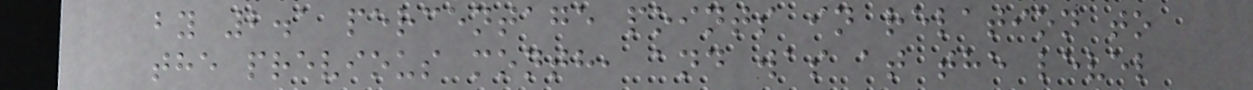by 2.1 percentage points in relation to
the previous month, and was at the level
